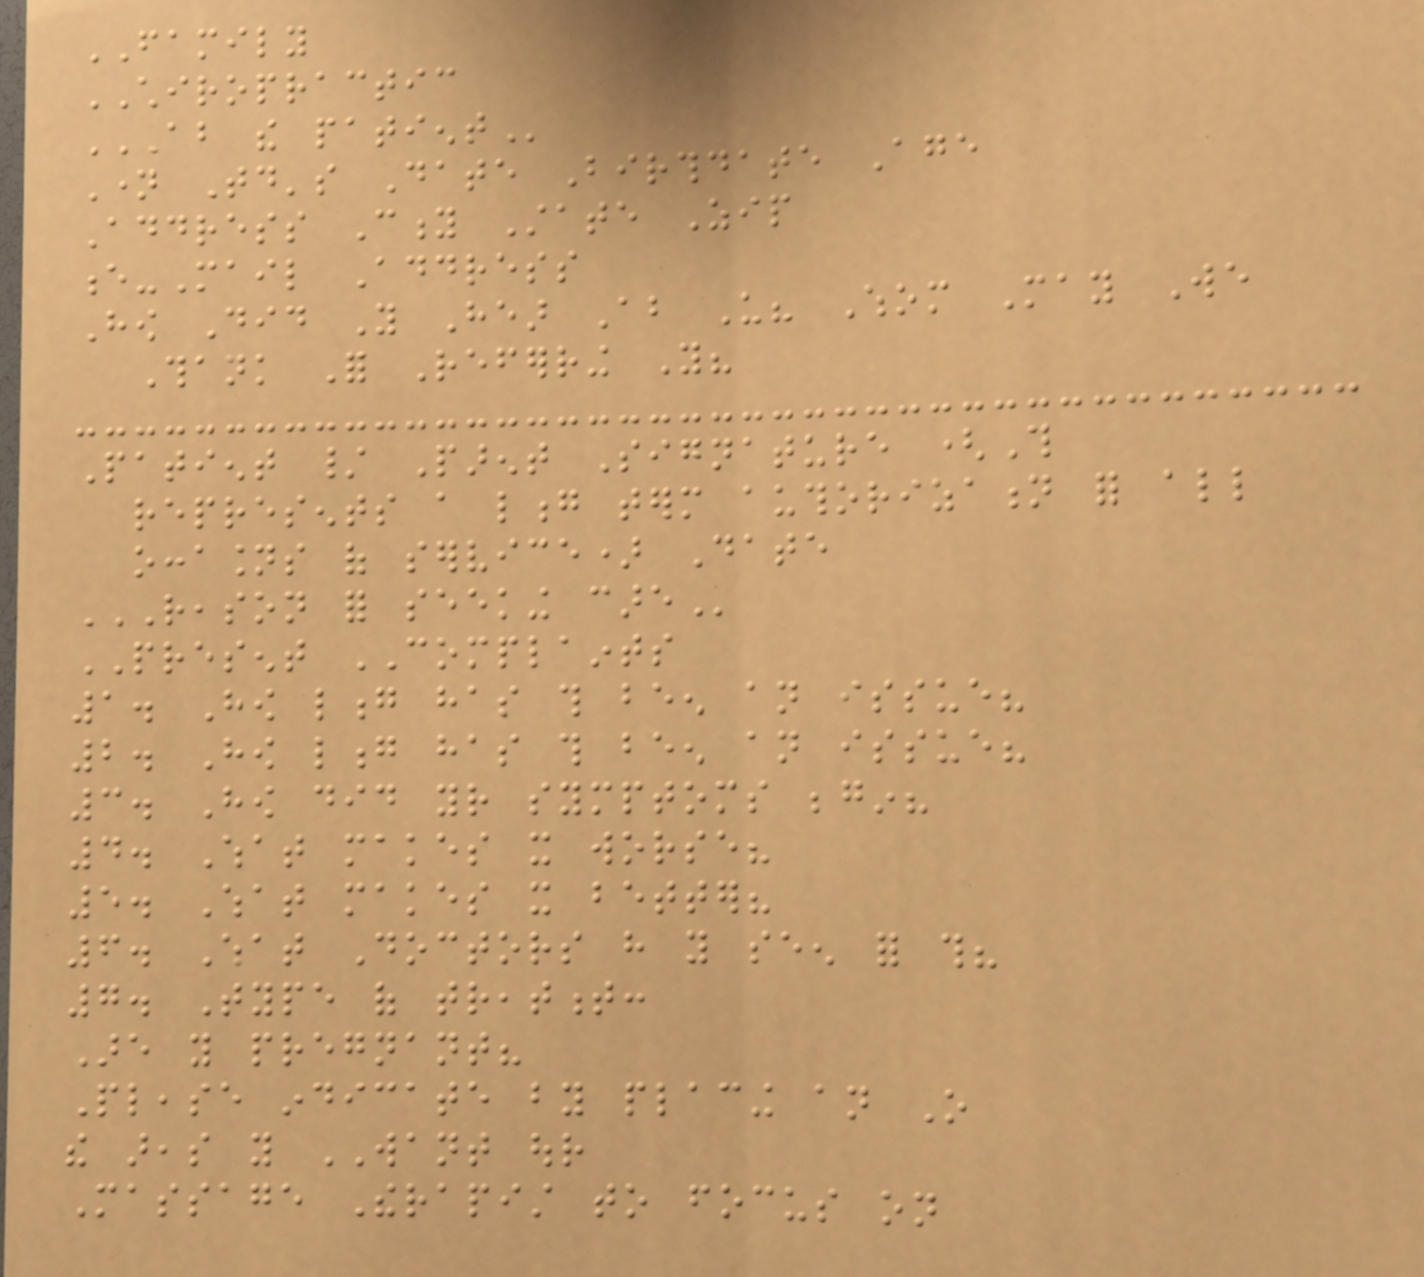FAMILY
CHIROPRACTIC
ABOUT THE PATIENT
Name Today's Date Birthdate Age
Address City State Zip
e-Mail Address
How Did You Hear About Us? Whom May We
Thank For Referring You?
Patient / Parent Signature (This
represents a long term authorization for all
occasions of service) Date
REASON FOR SEEKING CARE
PRESENT COMPLAINTS
1. How long has this been an issue?
2. How long has this been an issue?
3. How did your symptoms begin?
4. What makes it worse?
5. What makes it better?
6. What Doctors have you seen for this?
7. Type of treatment:
Are you pregnant?
Please indicate by placing an O
the areas you WANT our
Massage Therapist to focus on
